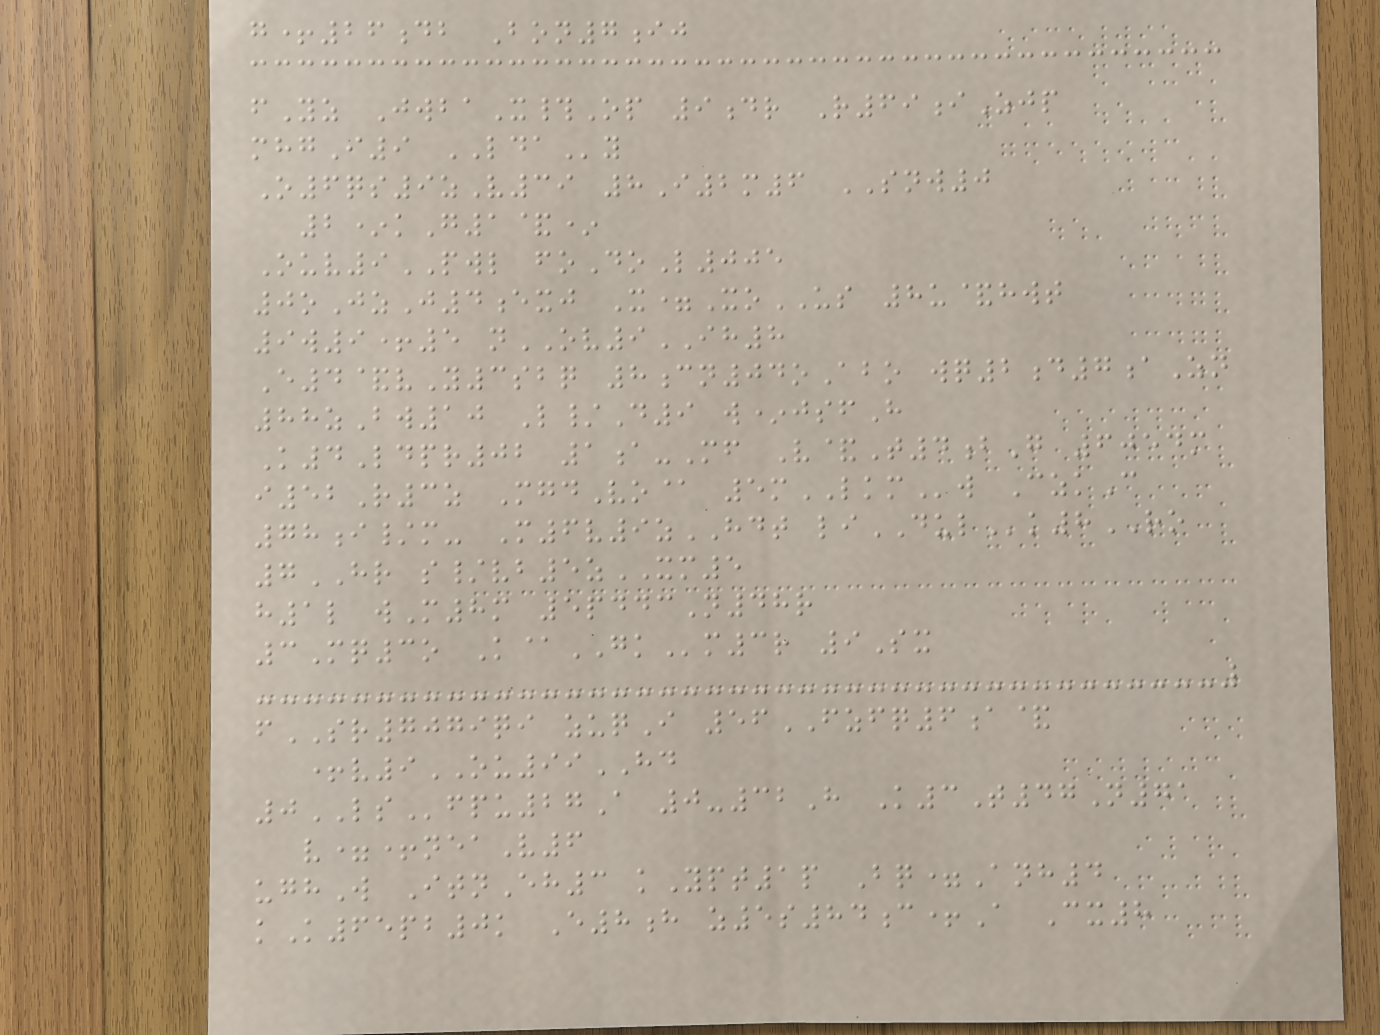g+26db Bon7ij
fYz JwbaX#Op 9dr R69iZjp
mhgI9 LDAy
O6qs9zV39 8I2m6 SNW0
2*kG1&*
Ouv9PWL foDoL005
0oJzJ4exj X=XoUS 8u&hwt
9w9+5 nOV9IH8
E4&vY3sbq 8cn04oAbo wq2d7aZn
88zBw10 L/D9 w*jsfH
K4Ldpr02 1a-Mf V&T4bG 6054m
i52R3z MgdVo@ 5mLKMw CzkC
78i/m- M6v9zHDT liDULk8RO
7HR s/vb5zXM5
h1l wM8m 5pddcN48r
3Mq3o K@GKm3r 9Sx
fSR7079qi zuqI 56FZFQ6a&
+v9OU99HD
0LSfpu27A 0-32H K3T47N71
v=+neaV6
ughW ItnEh3 kYpt1p Bq=Anh4
kK65pb0k E8h z5s84c+A Cx8
